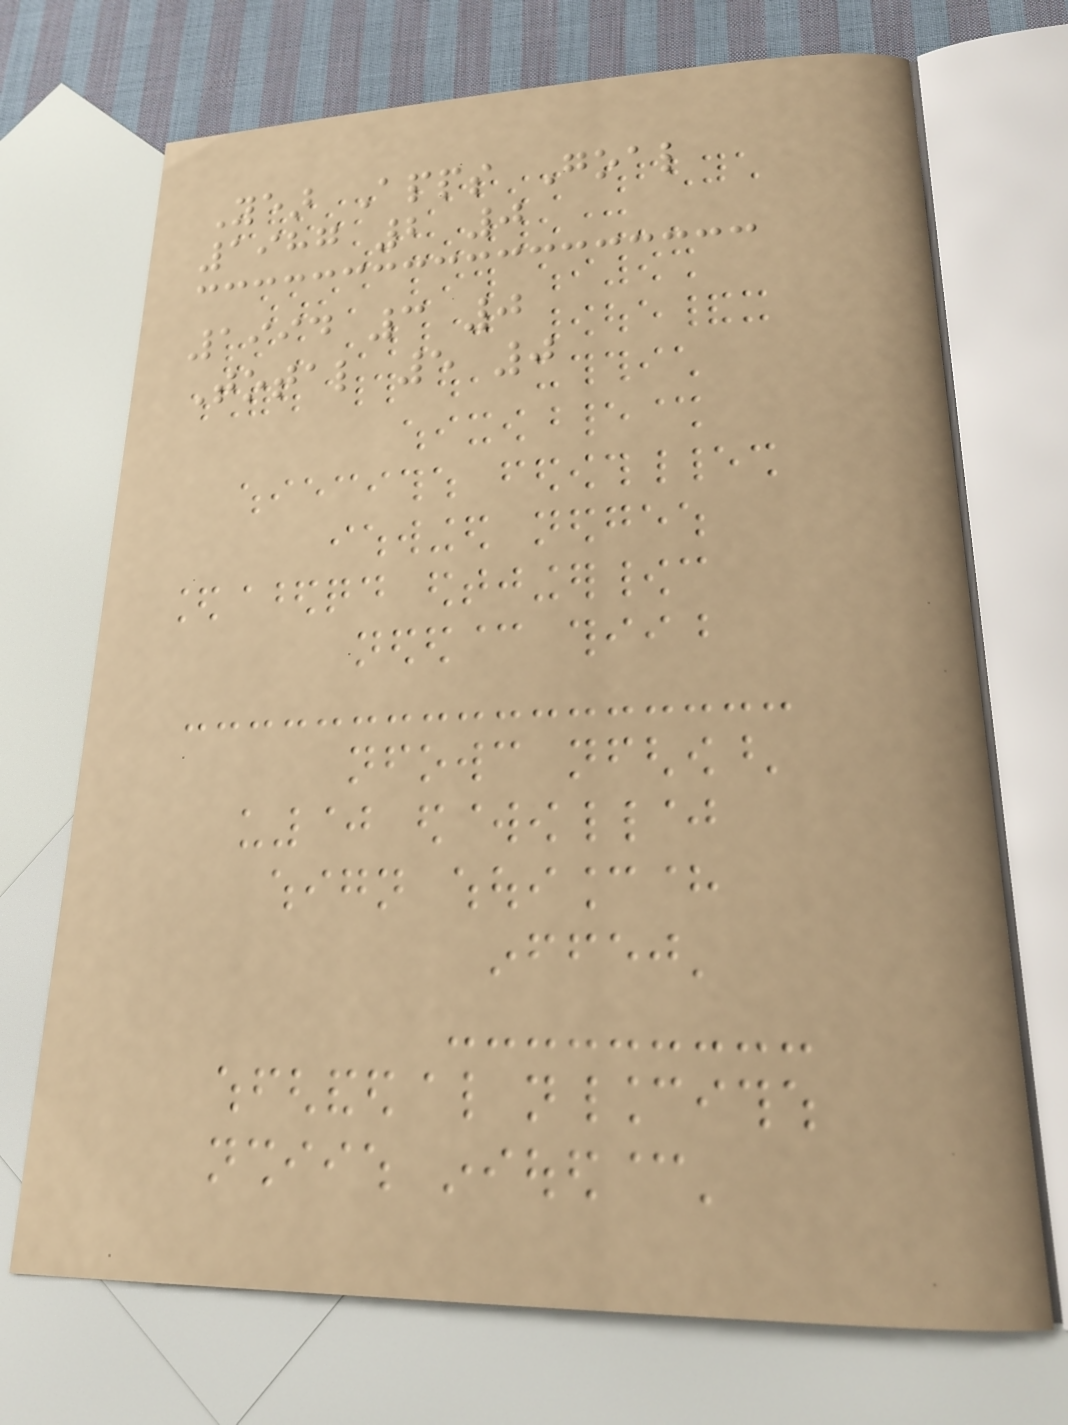Year Apps Goal
1987 2 0
1994 3 0
Total 5 0
